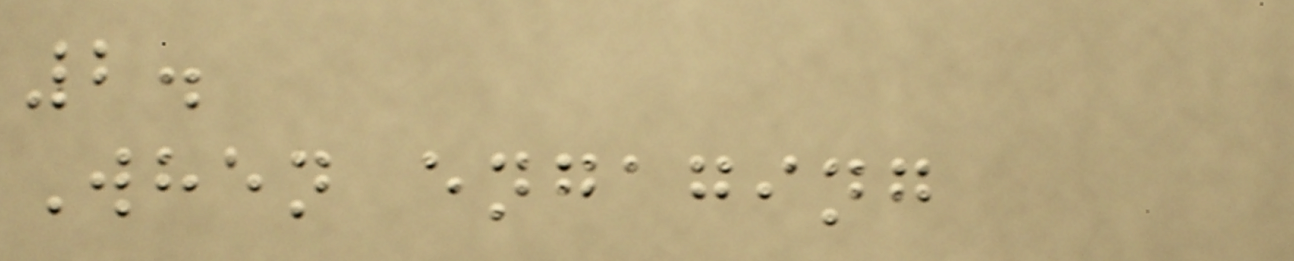2.
When engaging
